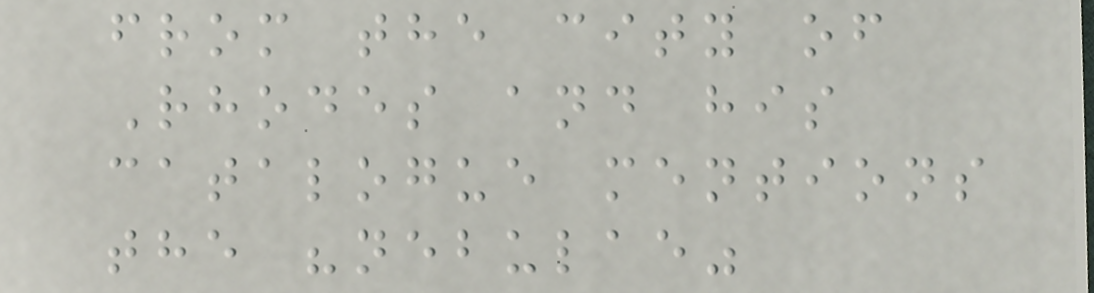from the city of
Rhodes and his
catalogue mentions
the "nebulae"
